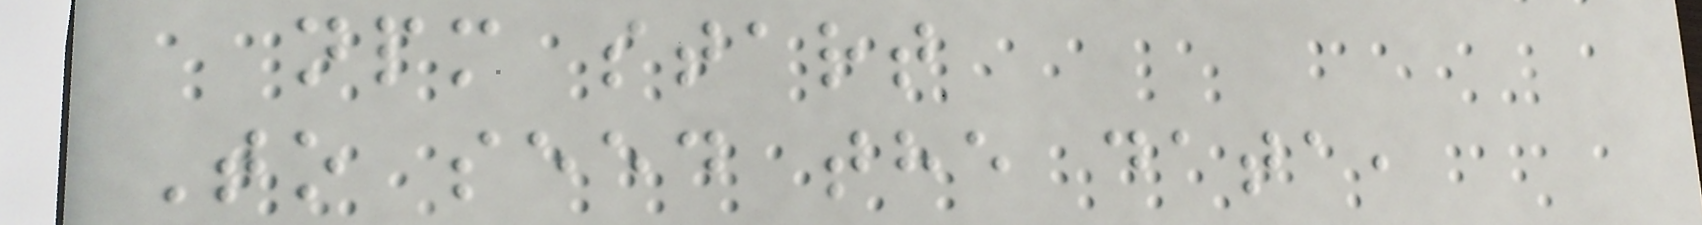npm start
To seed the data,
